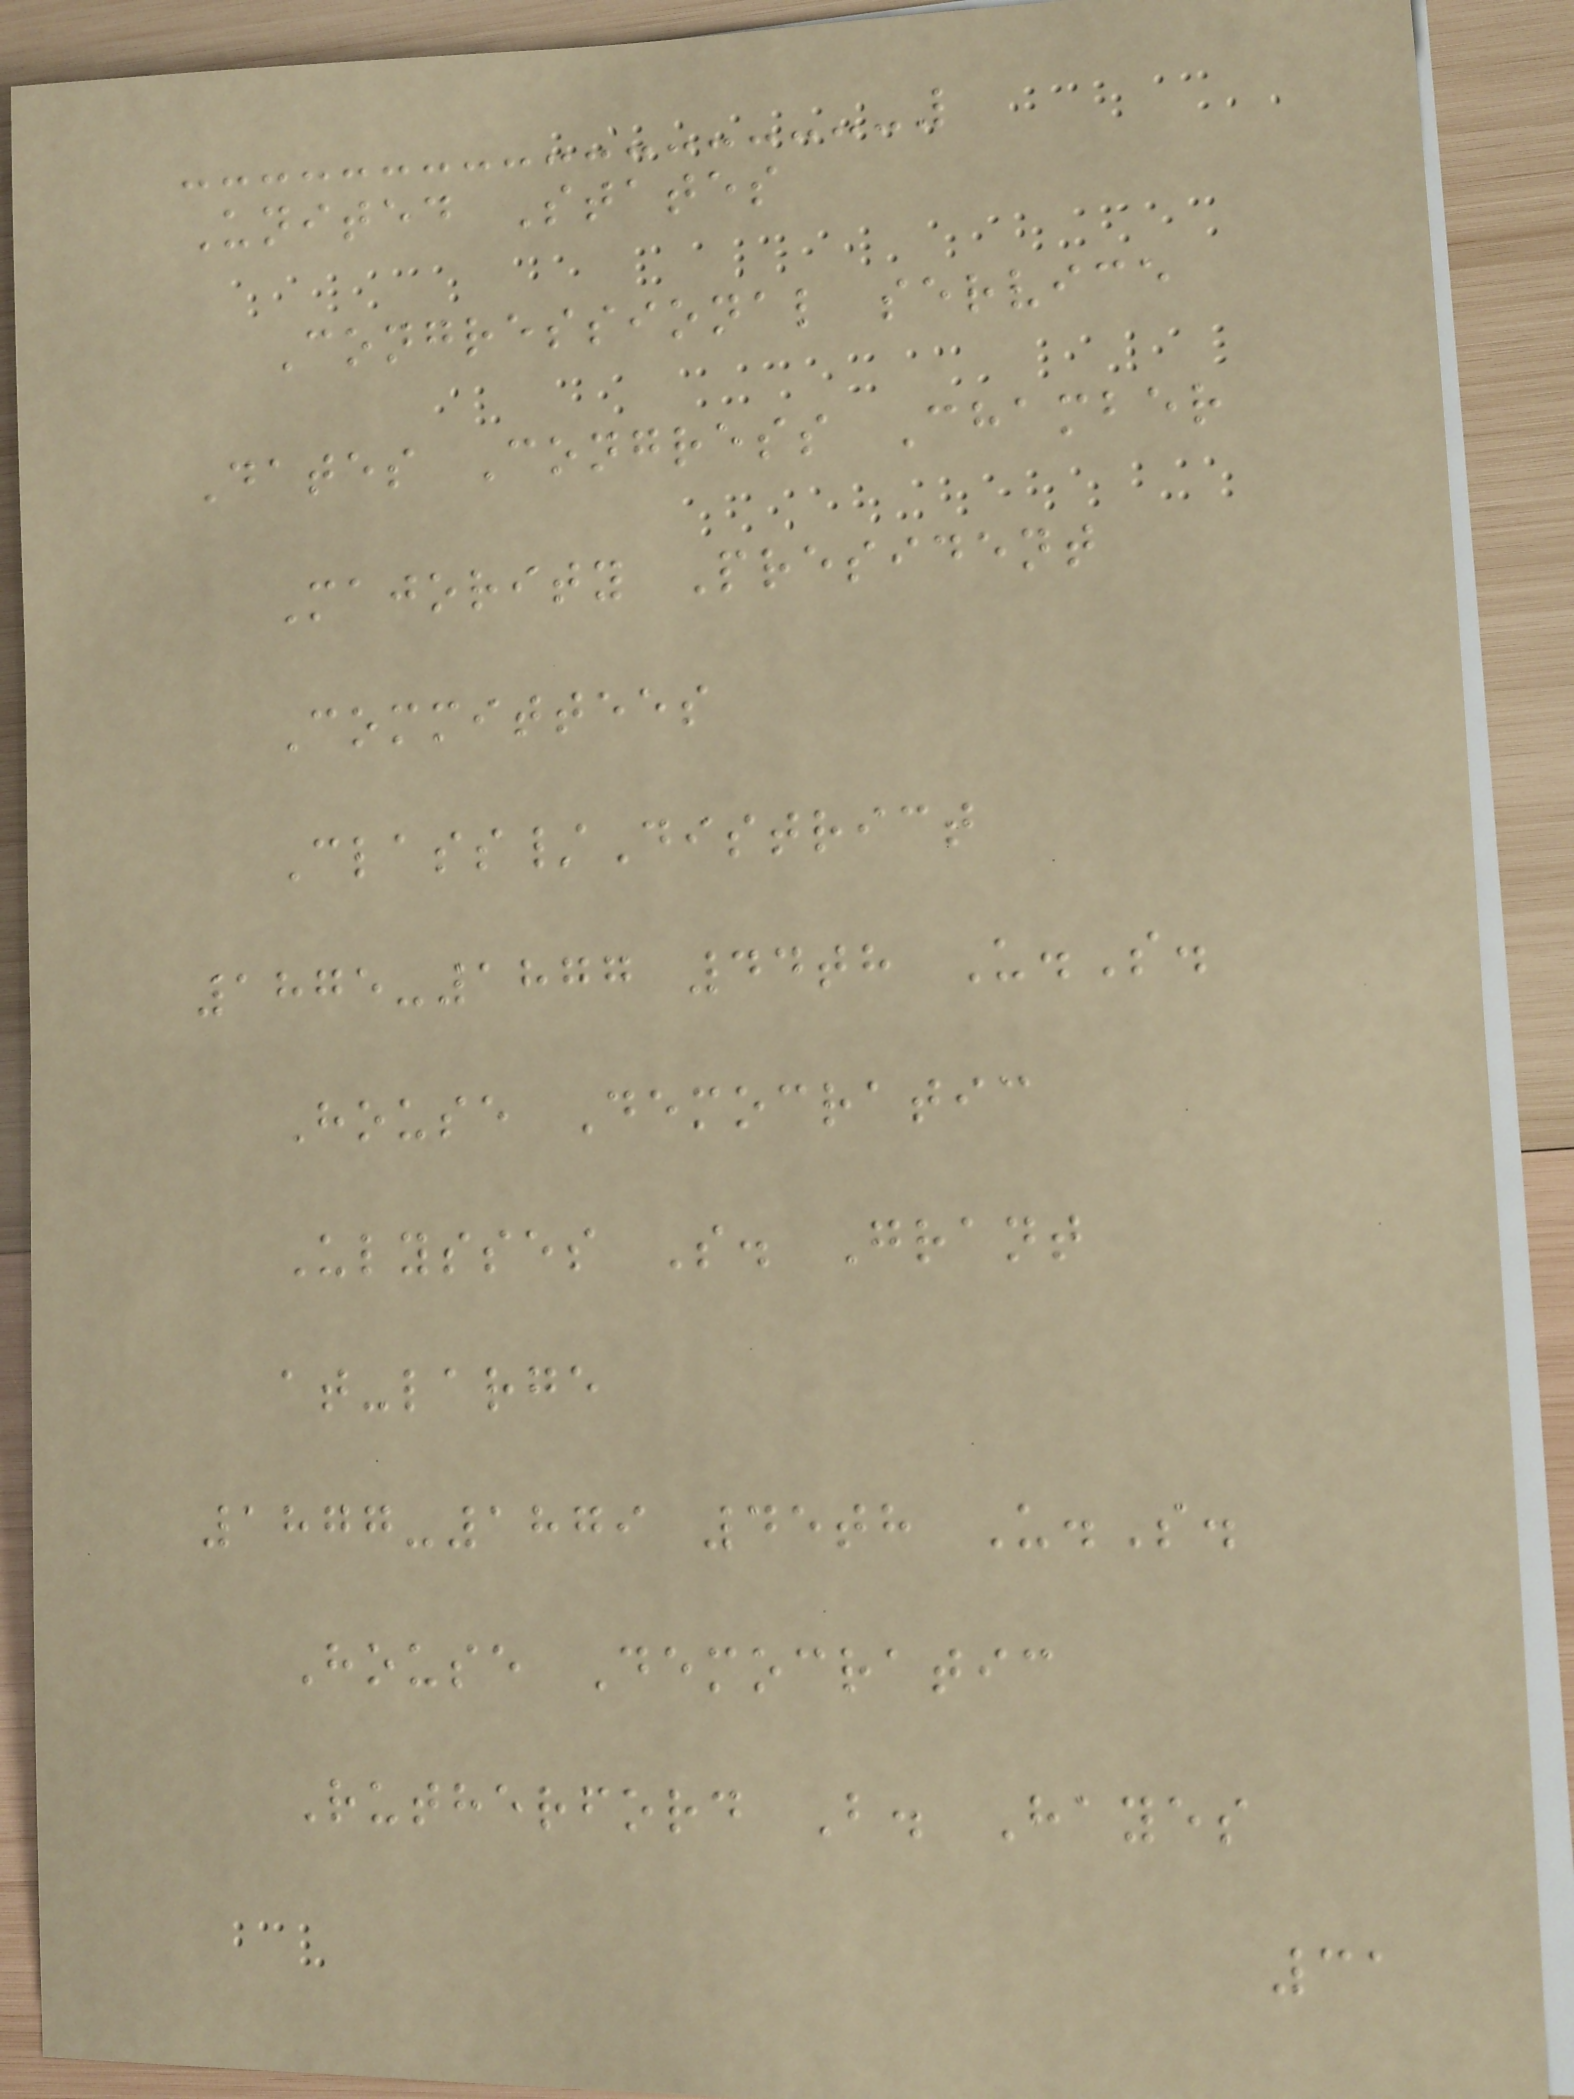United States
Congressional service
Dates Congress Chamber
Majority President
Committees
Class/District
1875-1877 44th U.S.
House Democratic
Ulysses S. Grant
at-large
1877-1879 45th U.S.
House Democratic
Rutherford B. Hayes
31
